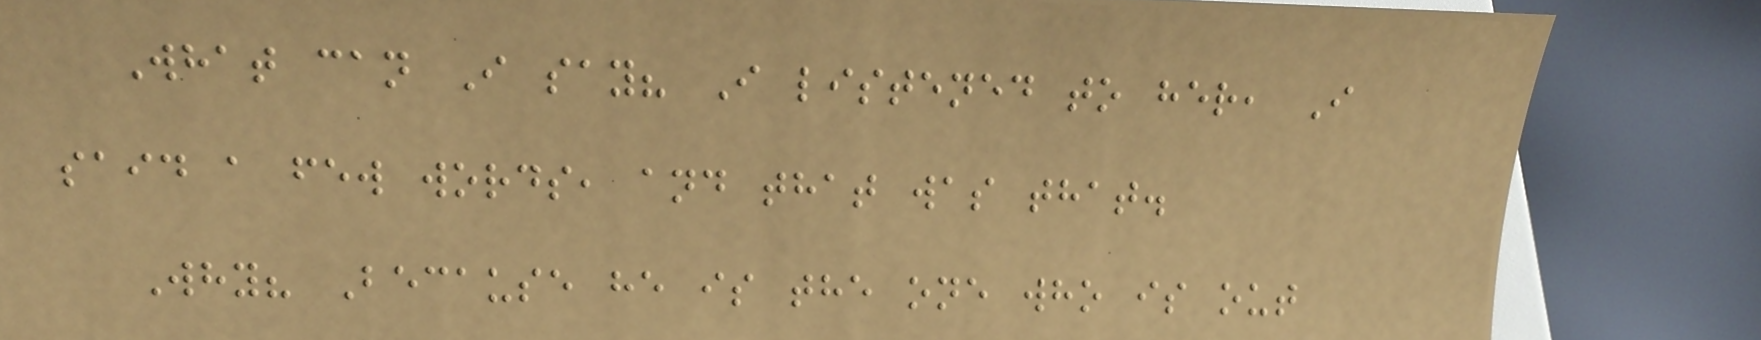What can I say? I listened to her, I
said a few words, and that was that.
Why? Because he is the one who is out
